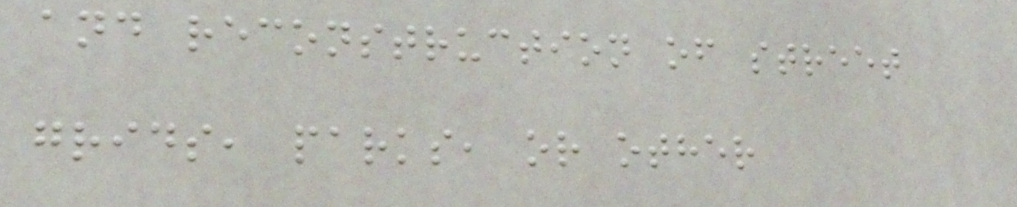and reconstruction of street
grids, parks, or other
